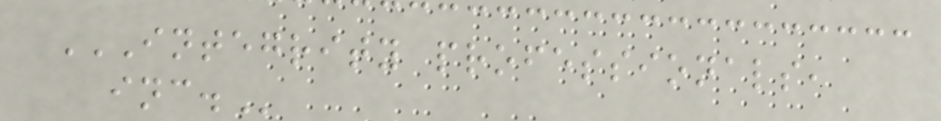INTEGRITY PROFESSIONALS,
INC.
